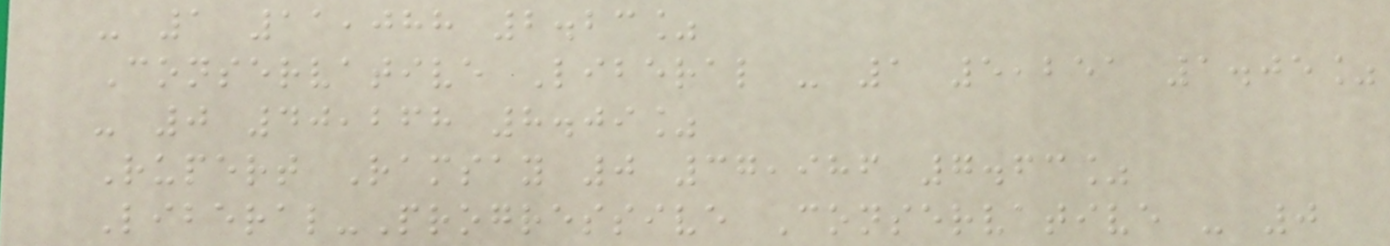- 1 11,088 2.23%
Conservative Liberal - 1 5,251 1.05%
- 0 40,268 8.09%
Rupert Ramsay 0 37,986 7.63%
Liberal-Progressive Conservative - 0
